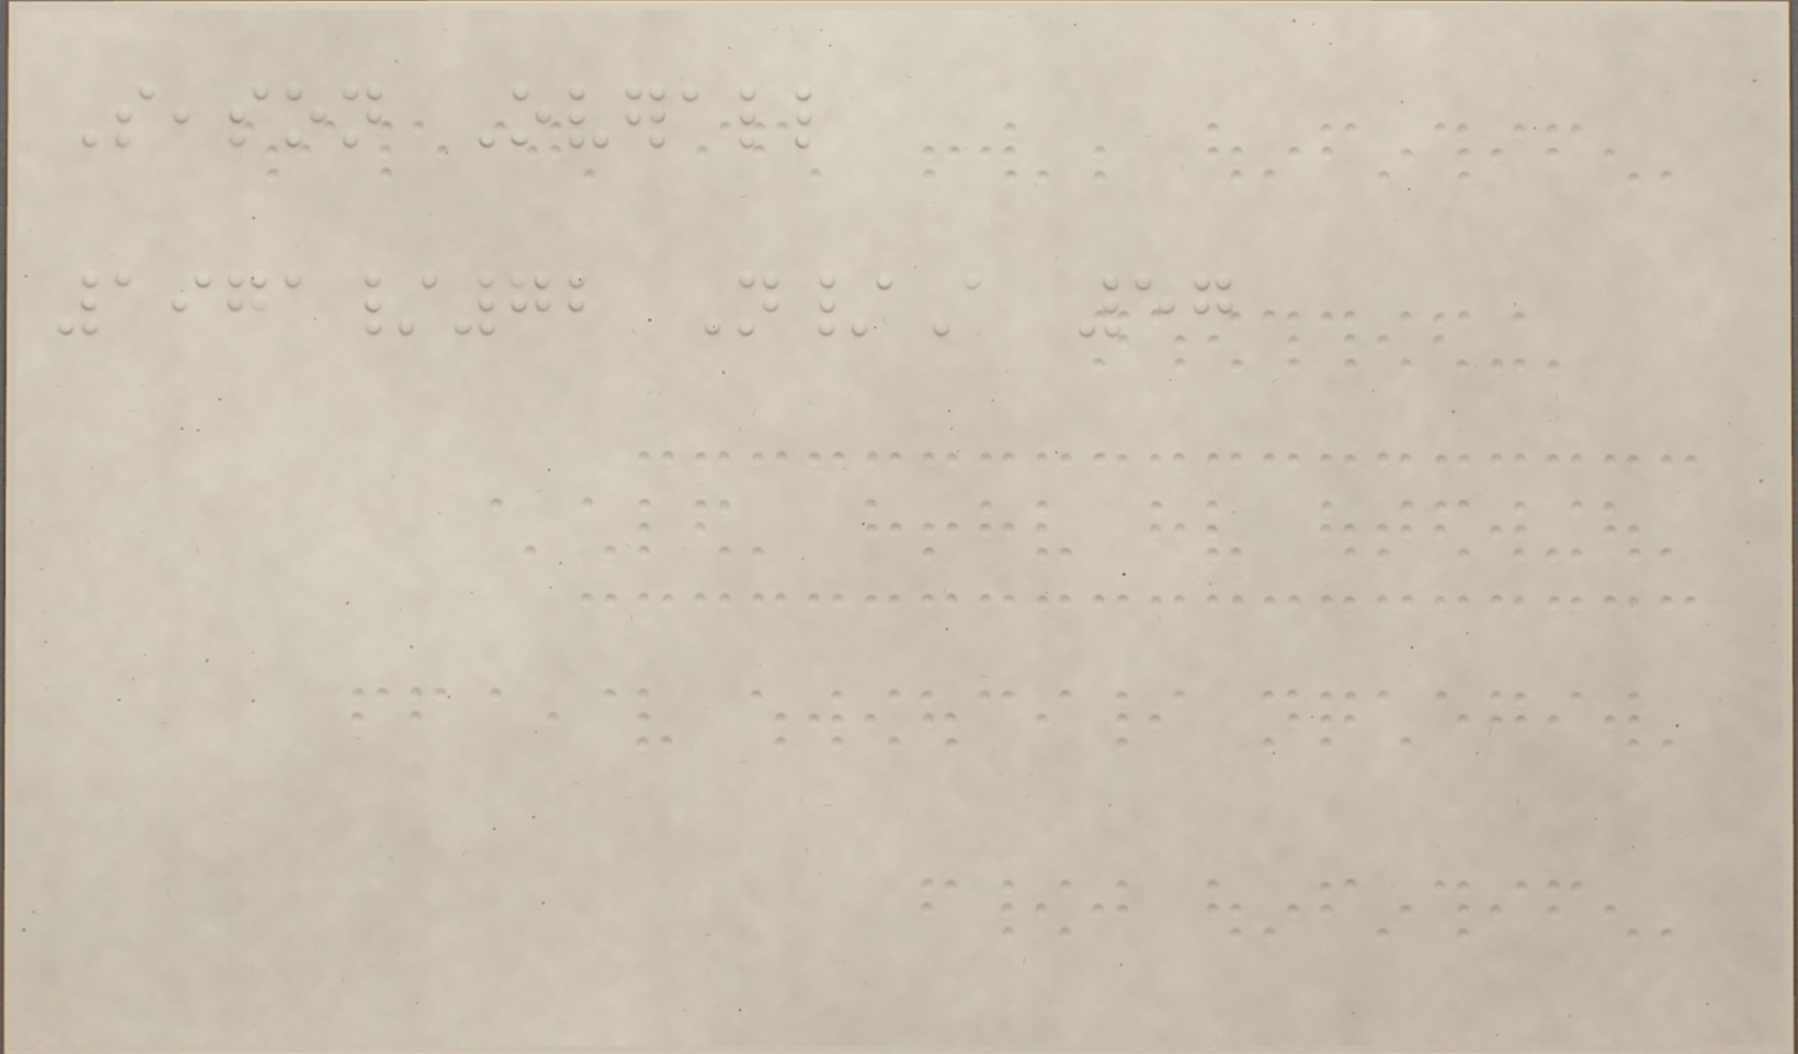Season Overall
1971/72 N/A 57
